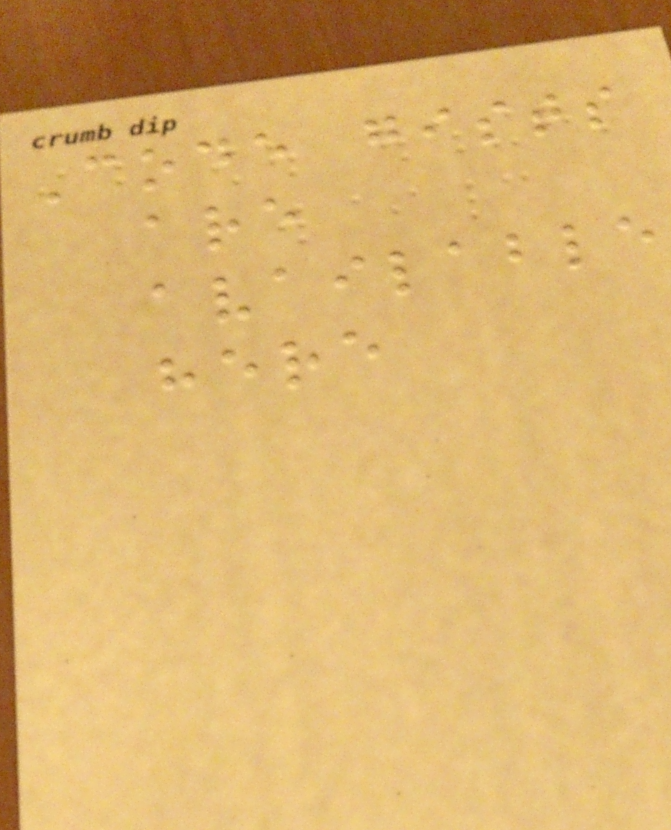Code gists
are
available
here
